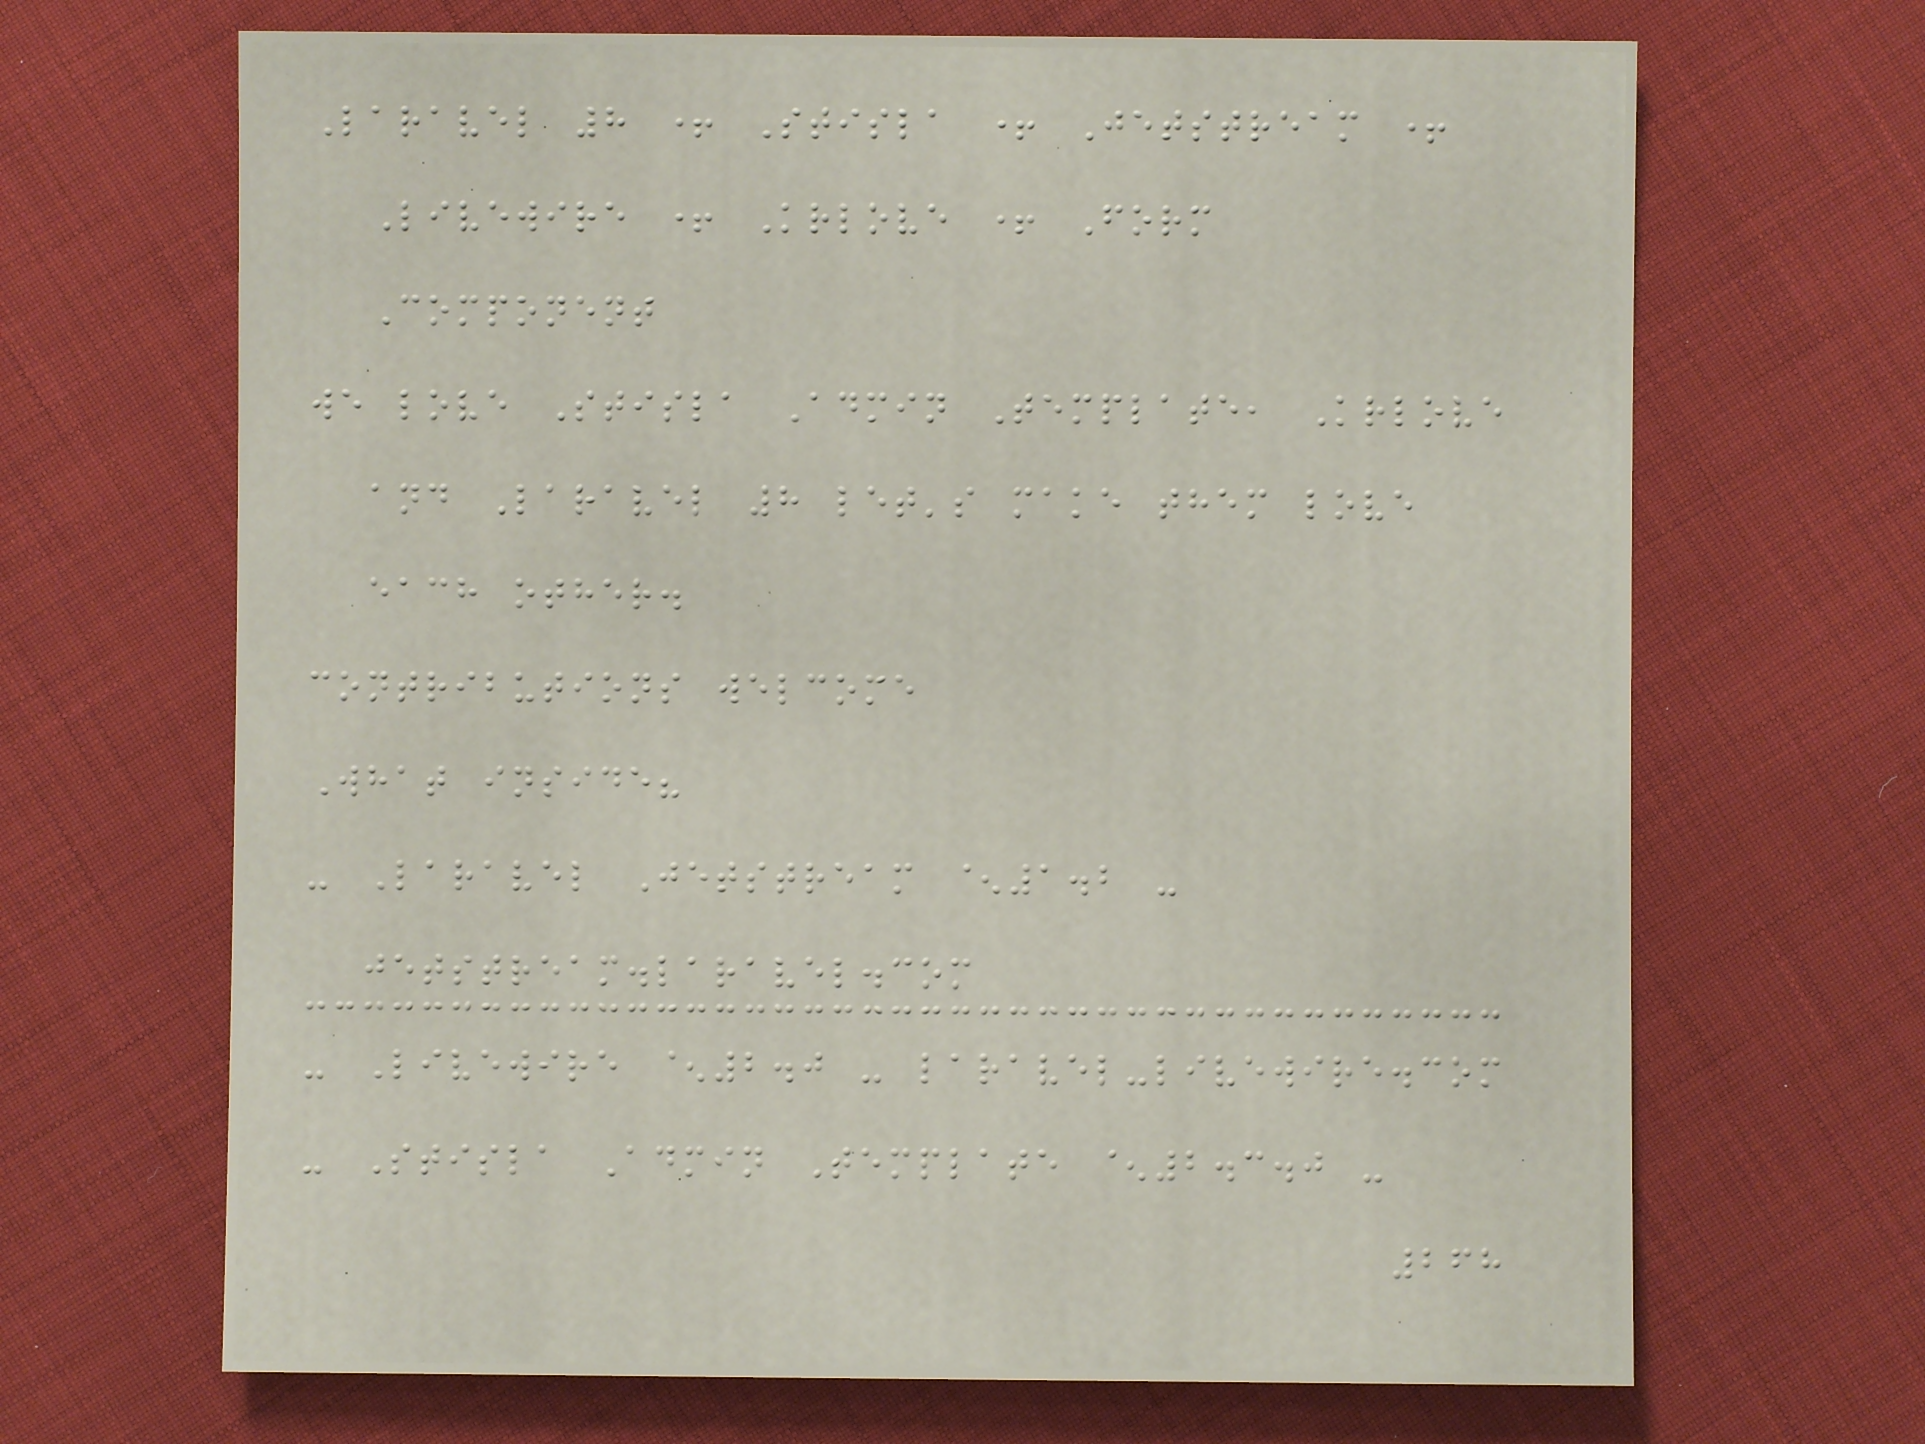Laravel 8 + Stisla + Jetstream +
Livewire + Krlove + Form
Component
we love Stisla Admin Template, Krlove
and Laravel 8 let's make them love
each other.
contributions welcome
What inside?
- Laravel Jetstream ^1.2 -
jetstream.laravel.com
- Livewire ^2.0 - laravel-livewire.com
- Stisla Admin Template ^2.3.0 -
268
